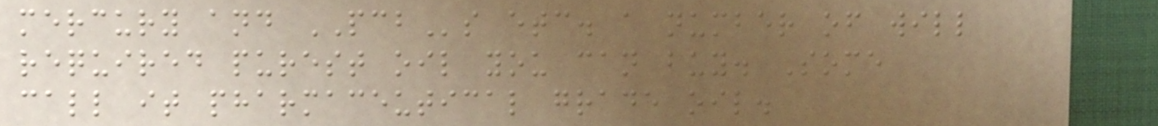mercury and PCBs etc. a number of will
required purest oil you can buy. Some
call it pharmaceutical grade oil.
